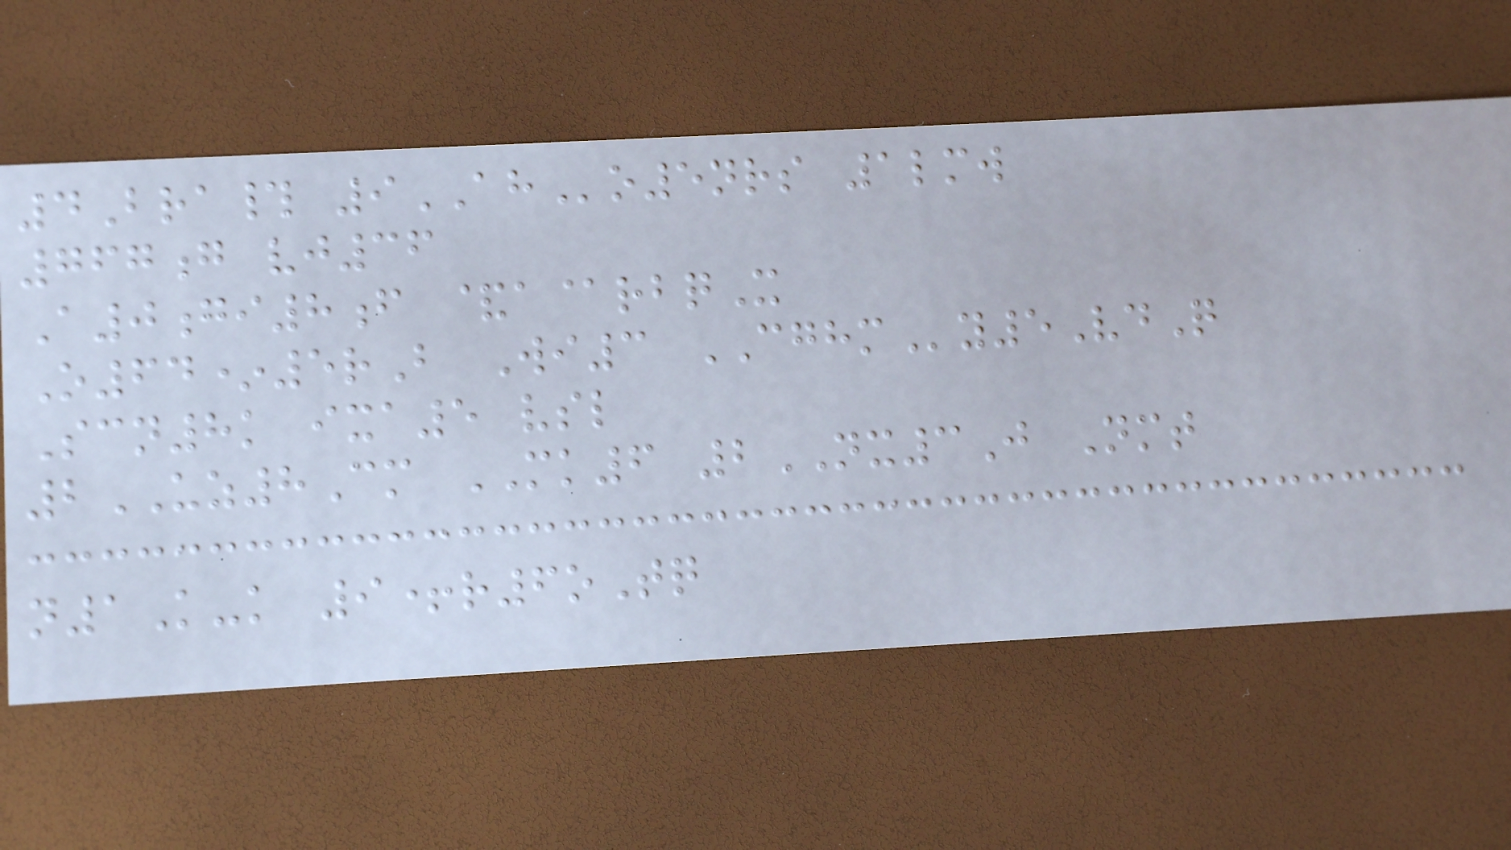4Bra# 9AHo5nrs 1lmw
767g vj36
A0gi8f &a@rbqX
O64*5rB Wi3 CGHMy5VdQ
Scn8k ixa5 vsl
2UZ8Cm MK6 2NX3J Nmt
n1K-k 9+r6oTq
